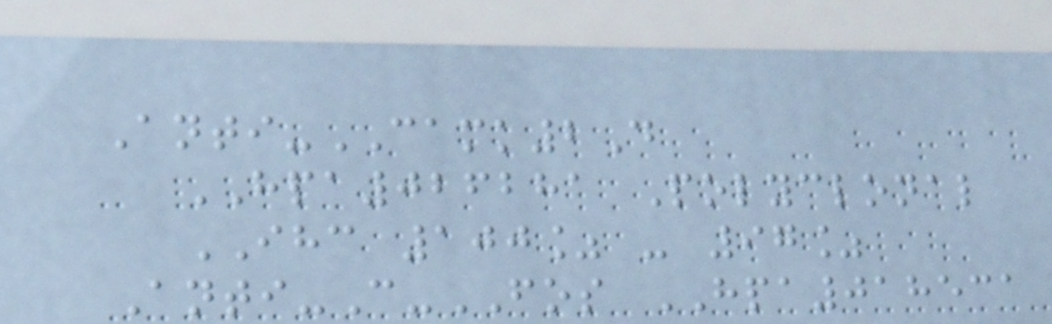Anti-CAMK2D
HPA026281 Polyclonal
IHC 100% - 97%
Anti-C-FOS HPA018531
